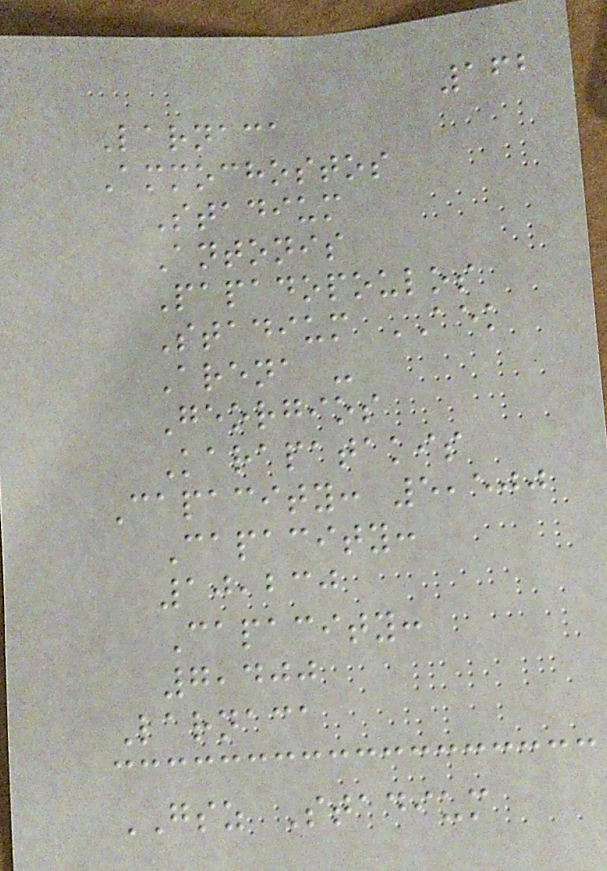162
Larnaca
Ammochostos
Stadium
Antonis
Papadopoulos
Stadium AEK
Arena -
Georgios
Karapatakis
Capacity: 5,500
Capacity:
10,230
Capacity:
7,400
Larnaca
GSZ Stadium
